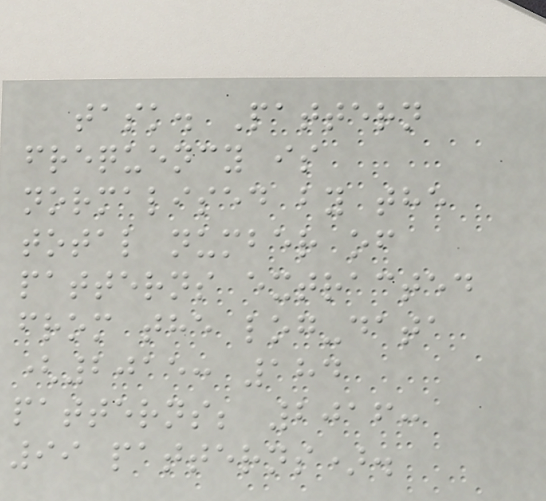task. Pattern
frequency is
normalised by the
total number of
patterns extracted
from the log-data
(2015: 184
patterns; 2016:
99 patterns).
